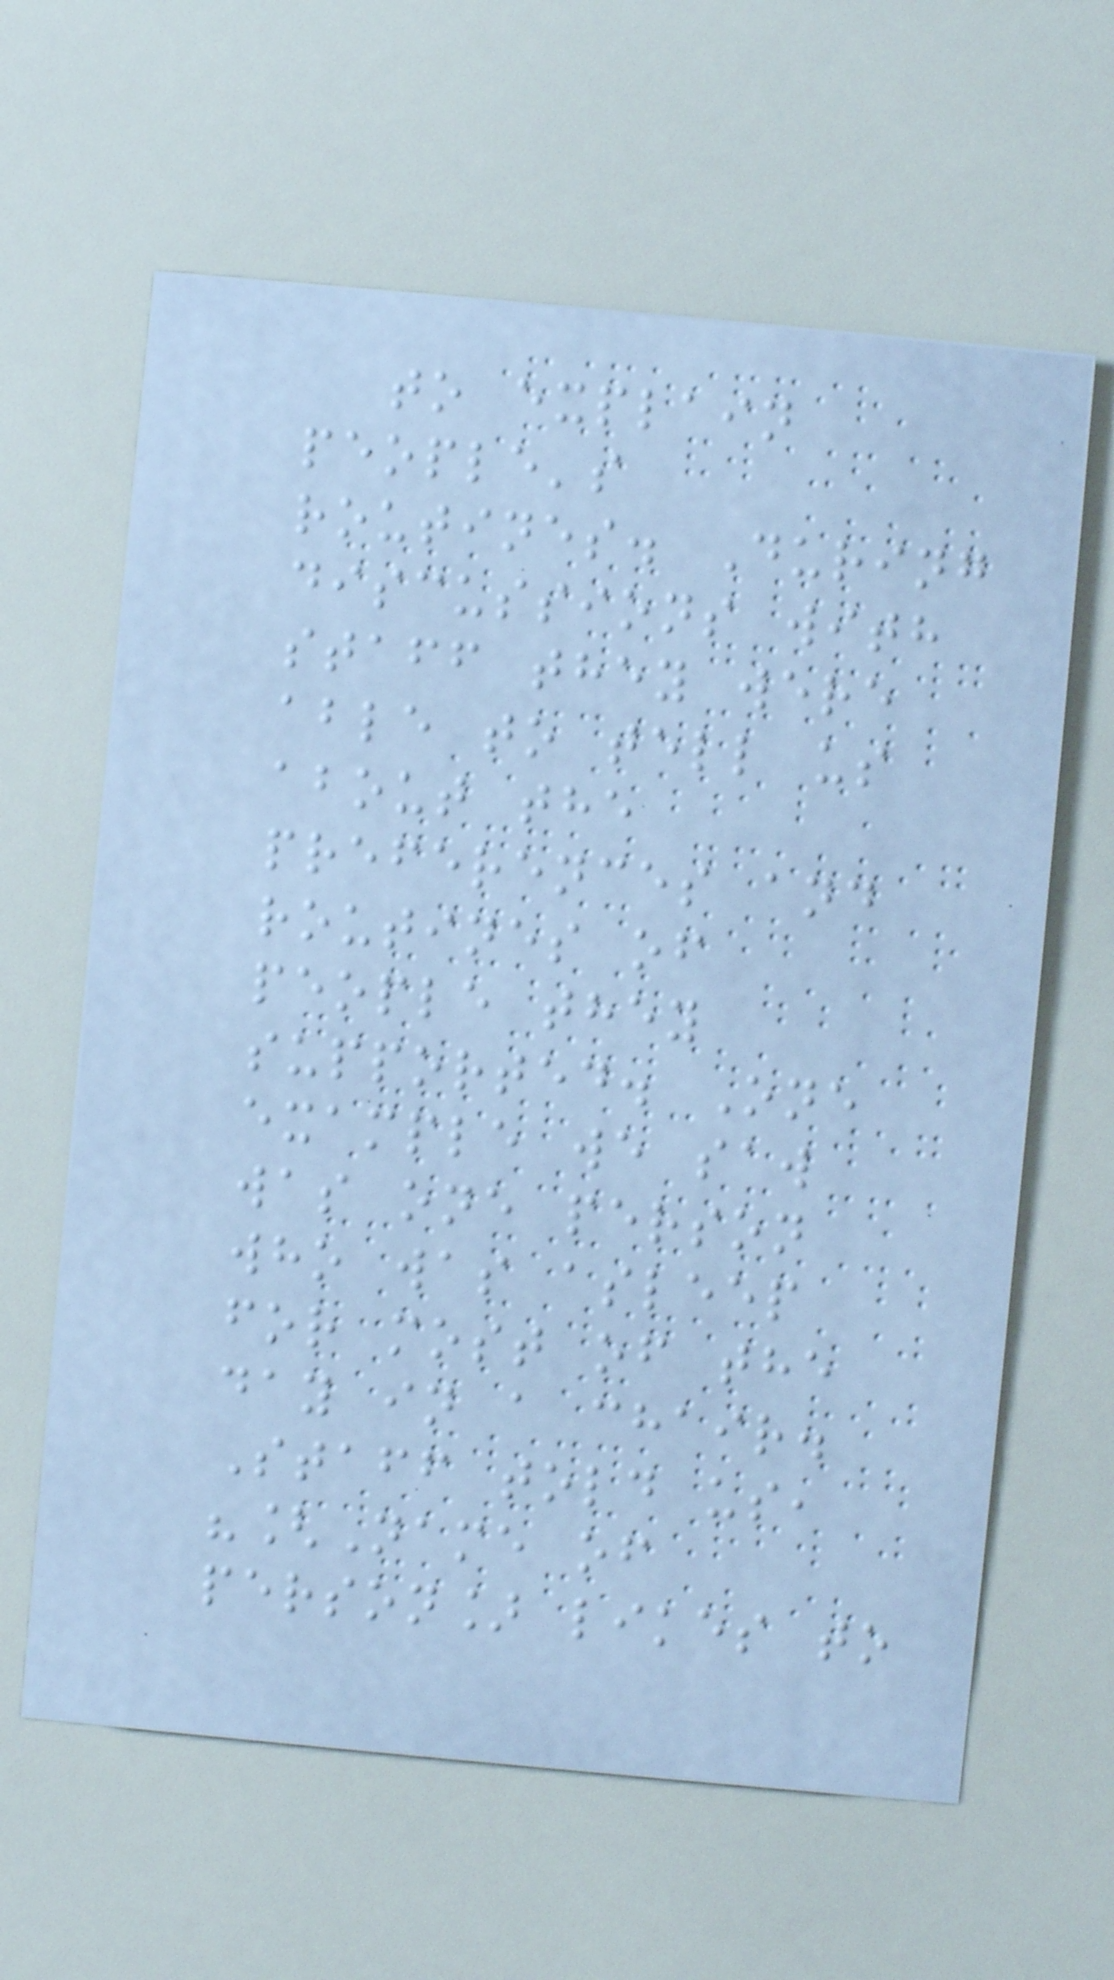to explain
people's
routines. During
discussions with
staff they were
able to tell us
about the
preferences and
routines of
people they
supported. One
example we saw
was one person
who was asleep
for most of the
day in a chair.
Staff told us,
"[Name of
person] likes to
